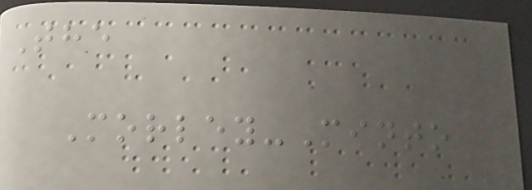The
Morley-Minto
